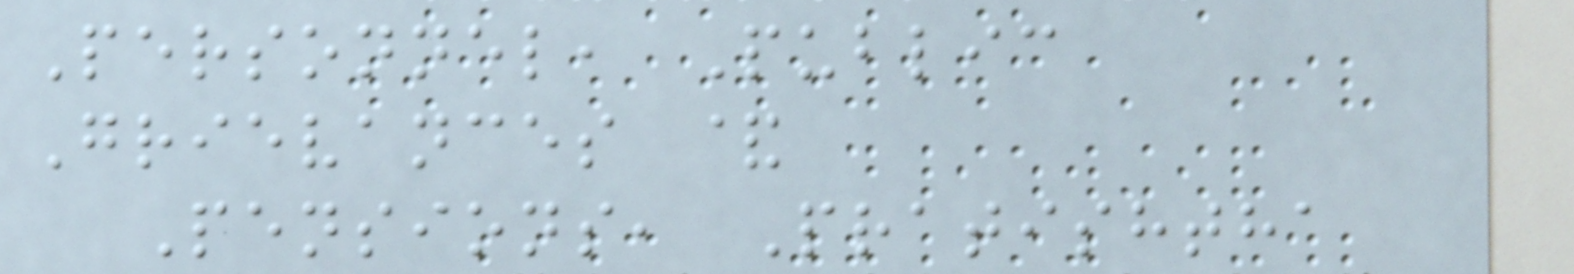Personnel, Public
Grievances &
Pensions, Pratishtha
